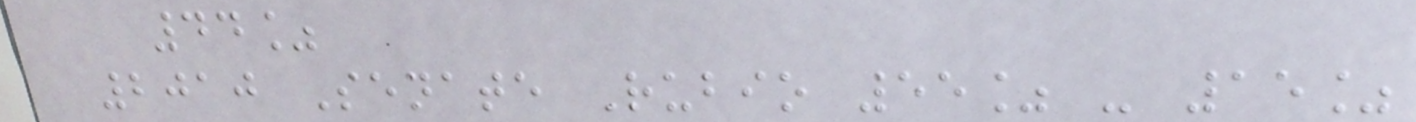44%
2010 Senate Rubio 55% - 15%
